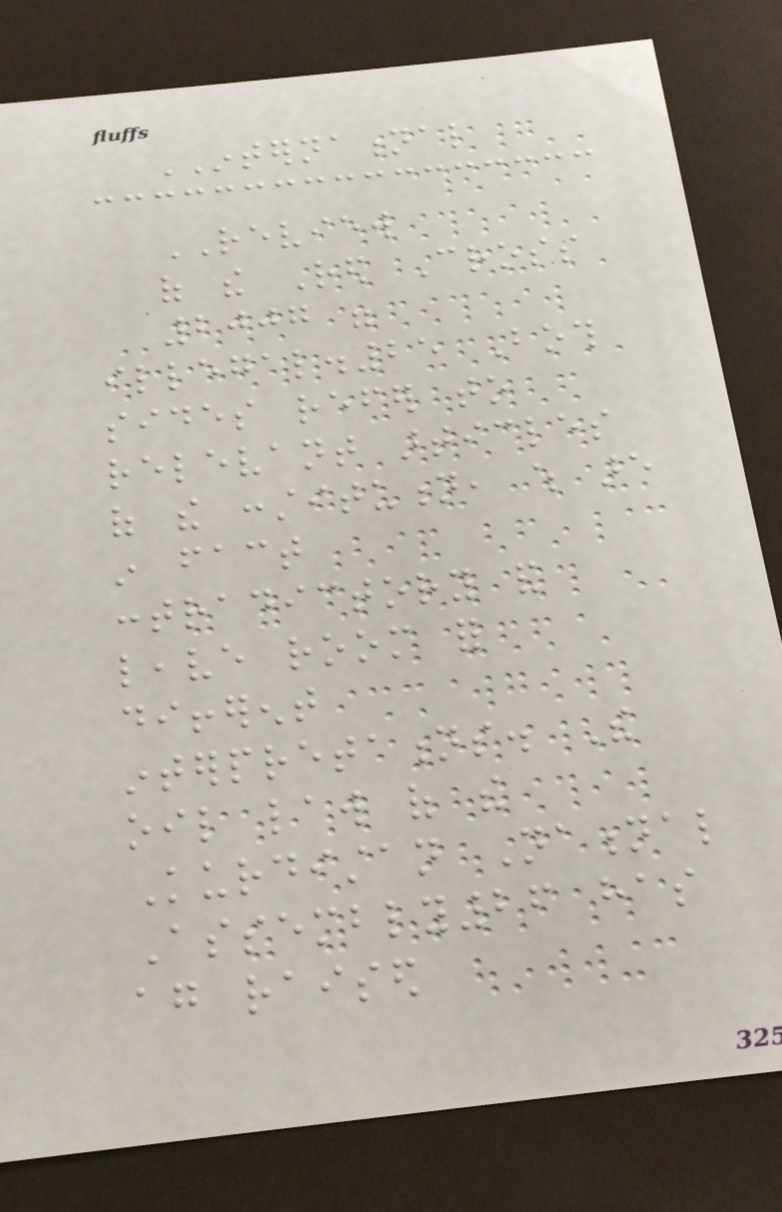INTERNATIONAL
REVIEW
of the Red Cross
2007 were
illegal.25 Both
sides refer to
relevant articles
of the constitution, which are
in fact
contradictory and
leave room for
different
interpretations. The
oil law of the
Kurdistan National
Assembly26 has
again raised
